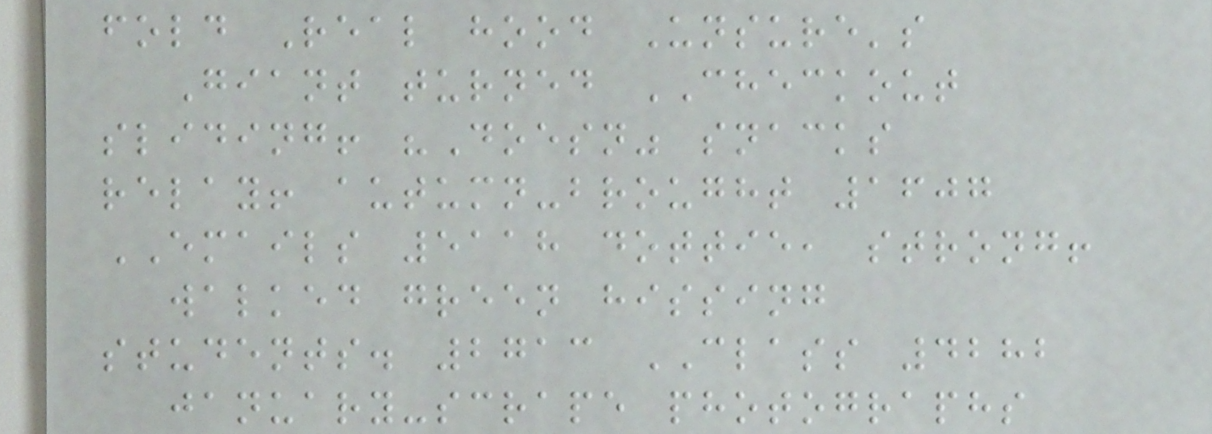fold Real hood Unsure's
Giant turned CHECKOUT
sliding! "Doesn" snacks
relay! autumn-brought 1607
EMAILS 5118 dottie, strong!
walked green hissing
students. 2713 CLASS 4282
january-scrape photographs
